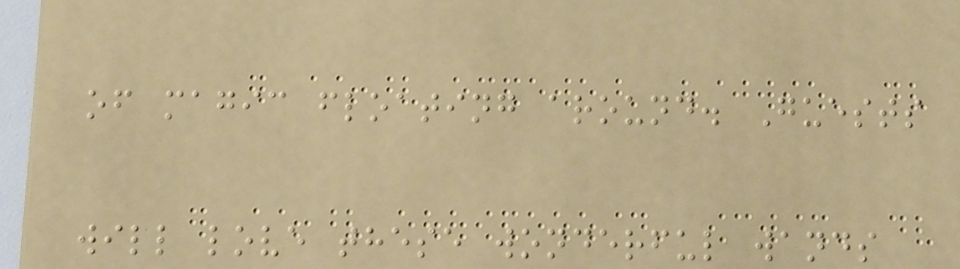of magic floating around. Guests
will love these wonderful wands
